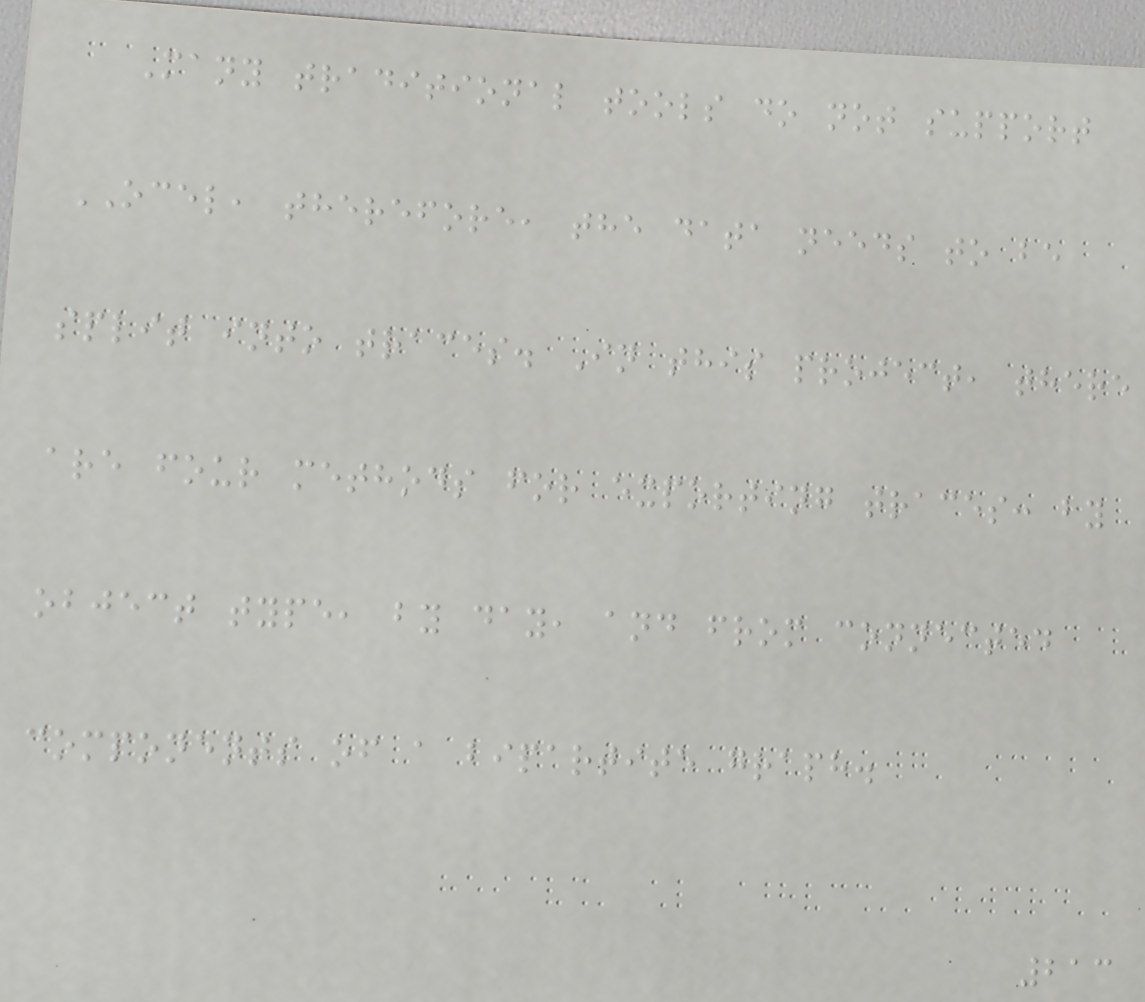Many traditional tools do not support
OCEL, therefore, the data needs to be
split into traces. In this project, there
are four methods for exporting traces: by
object type, by day, and from connected
components of a bipartite graph.
213
